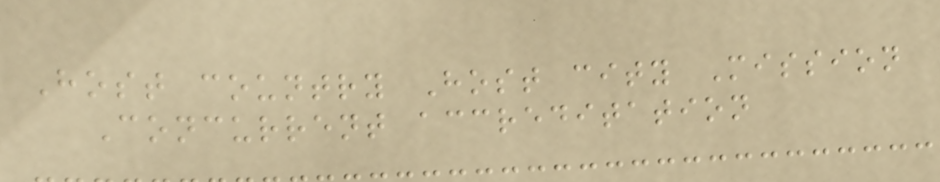Host country Host city Mission
Concurrent accreditation
